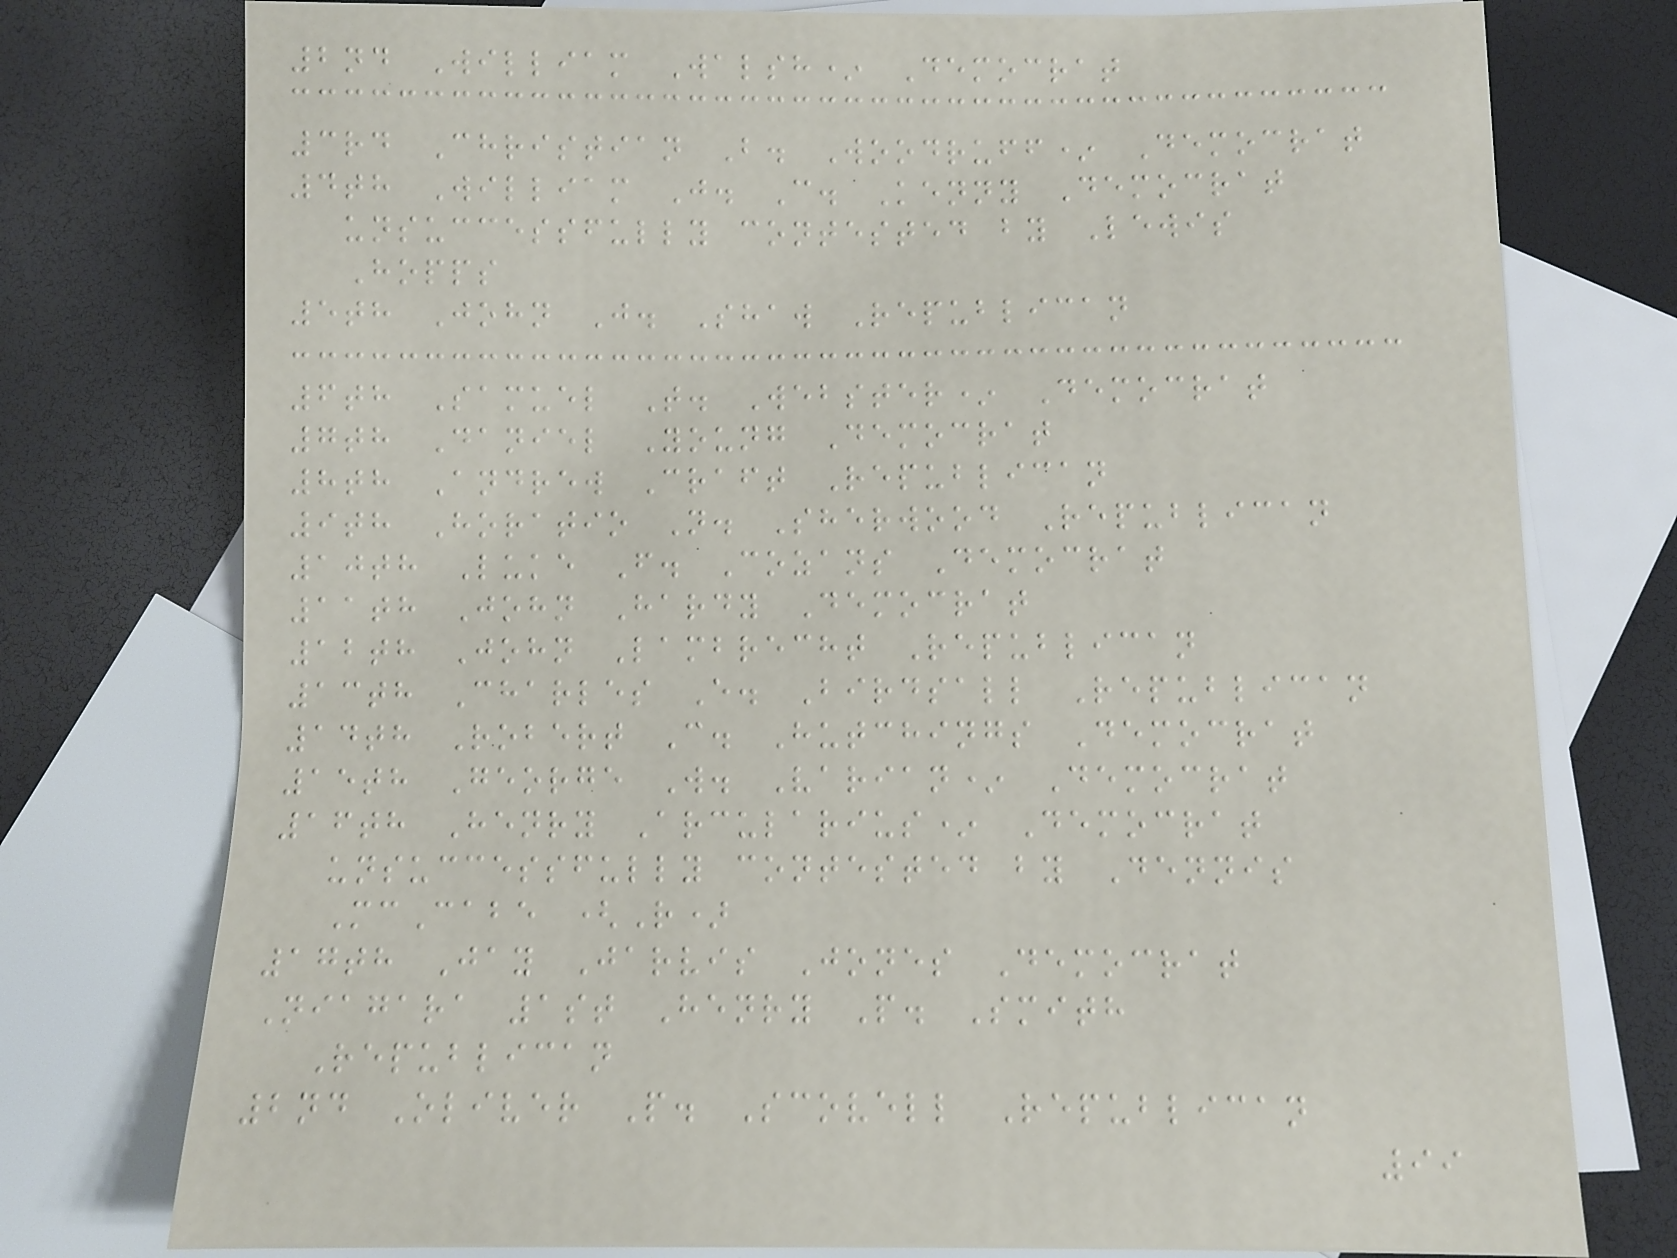2nd William Walsh* Democrat
3rd Christian B. Woodruff* Democrat
4th William J. C. Kenny Democrat
unsuccessfully contested by Lewis
Hopps
5th John J. Shaw Republican
6th Samuel T. Webster* Democrat
7th Daniel Young Democrat
8th Andrew Craft Republican
9th Horatio N. Sherwood Republican
10th Luke F. Cozans Democrat
11th John Hardy Democrat
12th John Lambrecht Republican
13th Charles E. Birdsall Republican
14th Robert C. Hutchings Democrat
15th George W. Varian* Democrat
16th Henry Arcularius* Democrat
unsuccessfully contested by Dennis
McCabe (R)
17th Jay Jarvis Jones Democrat
Niagara 1st Henry P. Smith
Republican
2nd Oliver P. Scovell Republican
99
